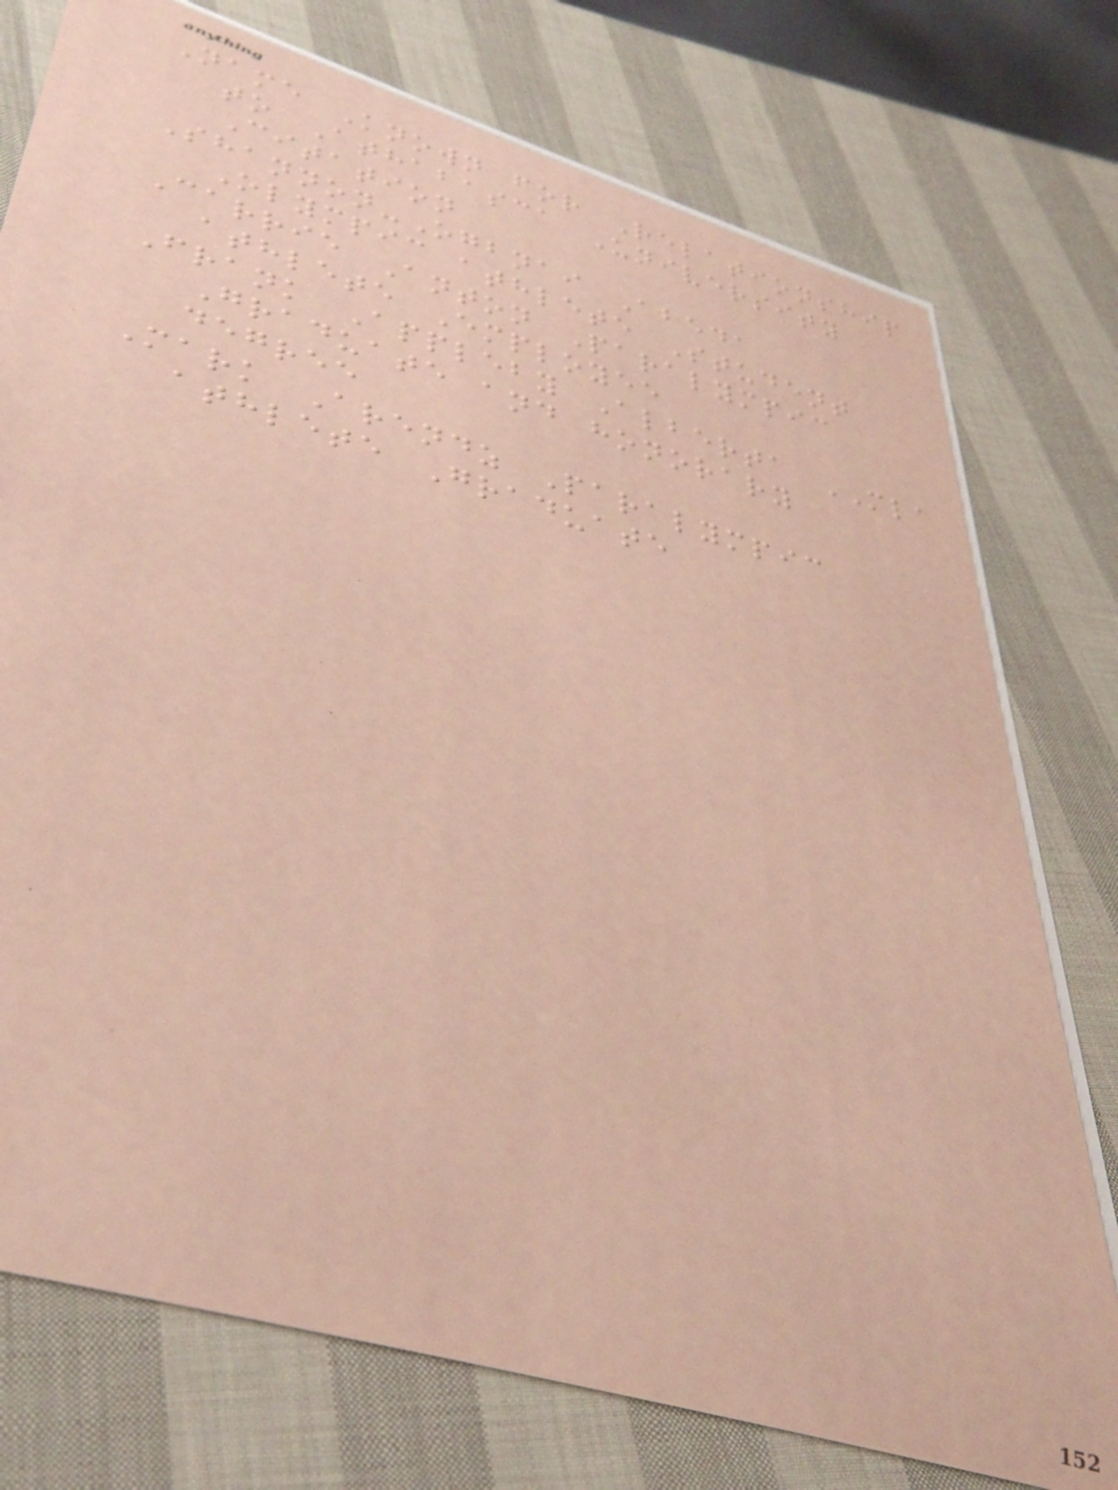Name Known for Relationship
to Athabasca University
Citation
Shannon-Ogbnai Abeda
Olympic athlete Student
Carrie Anton Paralympic
athlete Employee
Frank Appleby Alberta MLA
Graduate and honorary
degree
Mark Arendz Paralympic
athlete Graduate
